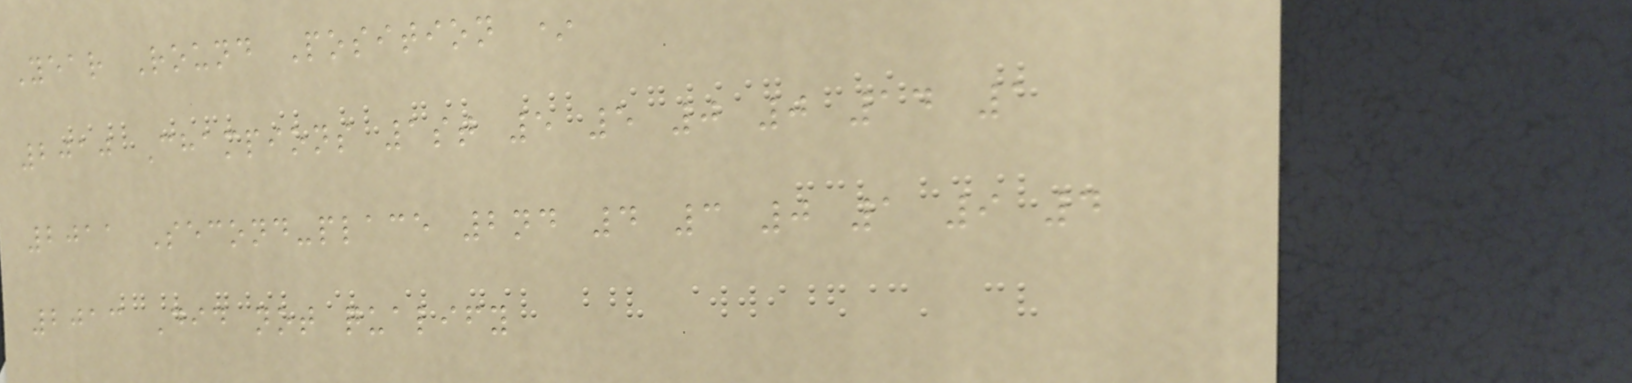Year Round Position *
2010 Champions 1st 5 5 0 0 14 1
2011 Second-place 2nd 4 3 0 1 9 4
2013 Did not qualify
